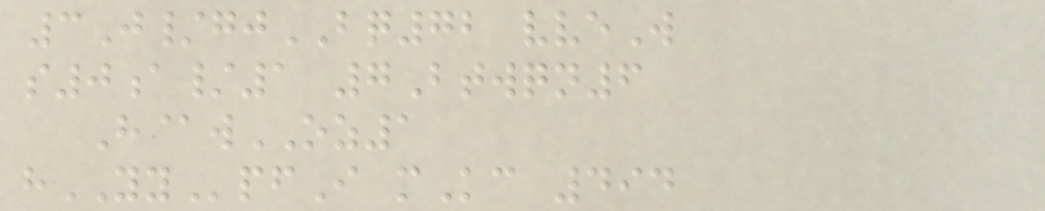3J/gjBQ72 vveW
s0a/1 7Btwqn6
H@wOZ1
hYYpfI mKc 494
